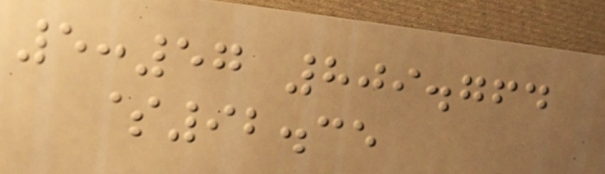5:57 809.764
$92.35
